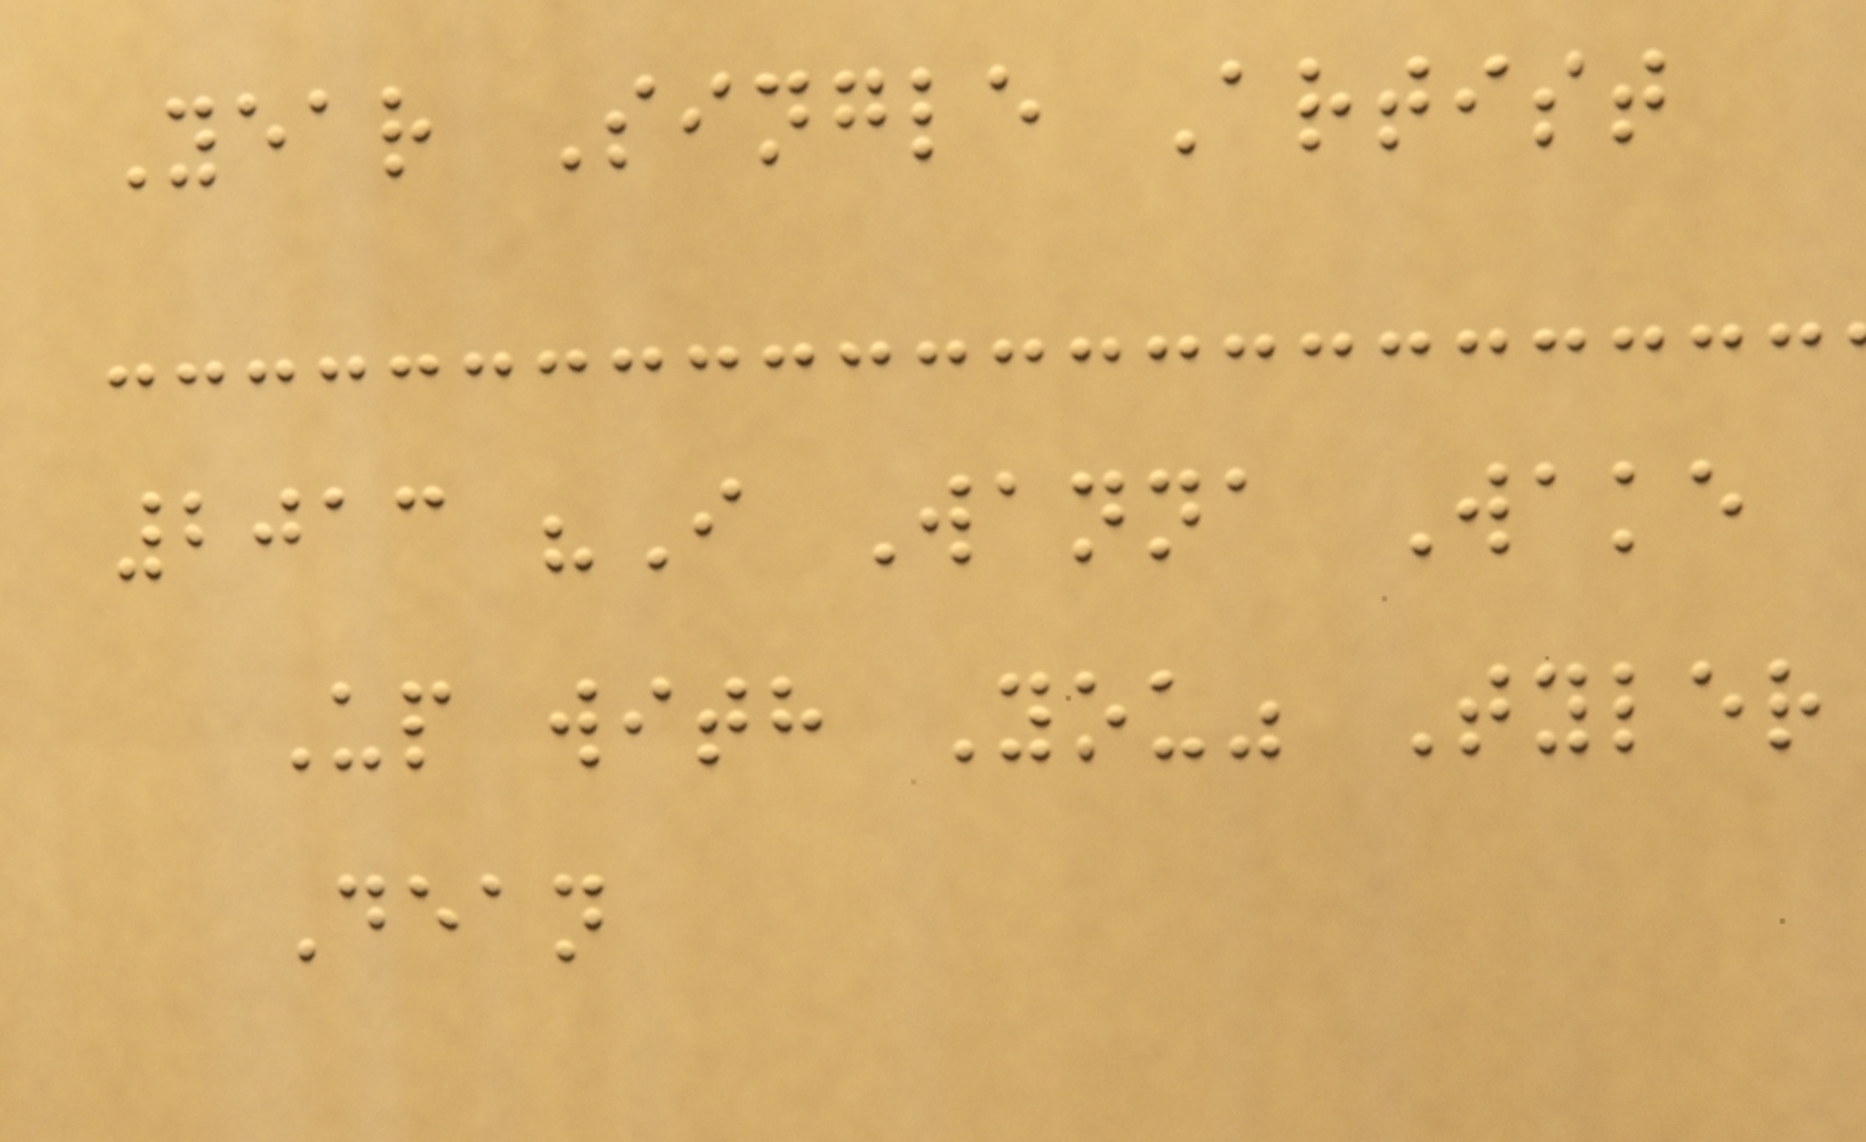Year Single Artist
2013 "I Wanna Wake
Up with You" Tyler
Dean
